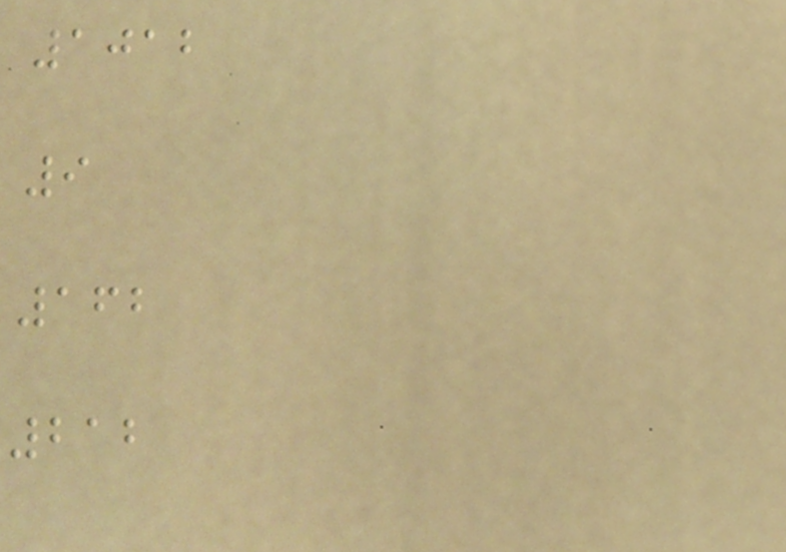1012
9
162
212
